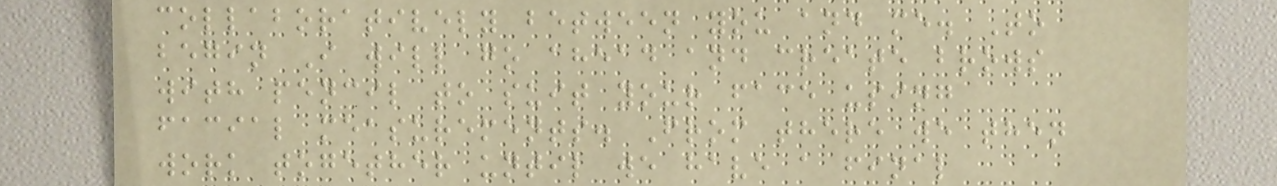collaboratively between you and me. To
begin I will go ahead and create brows
with pencil to suit your face using
facial measurements. From there we then
work together until we have a final
